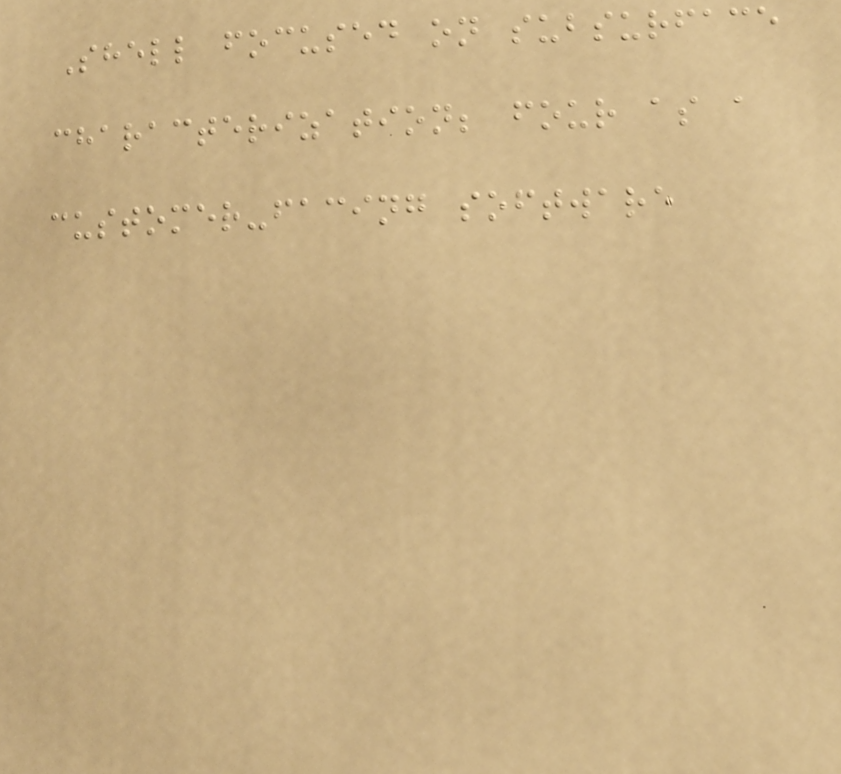Shell focused on subsurface
characterization; four as a
customer-facing software
